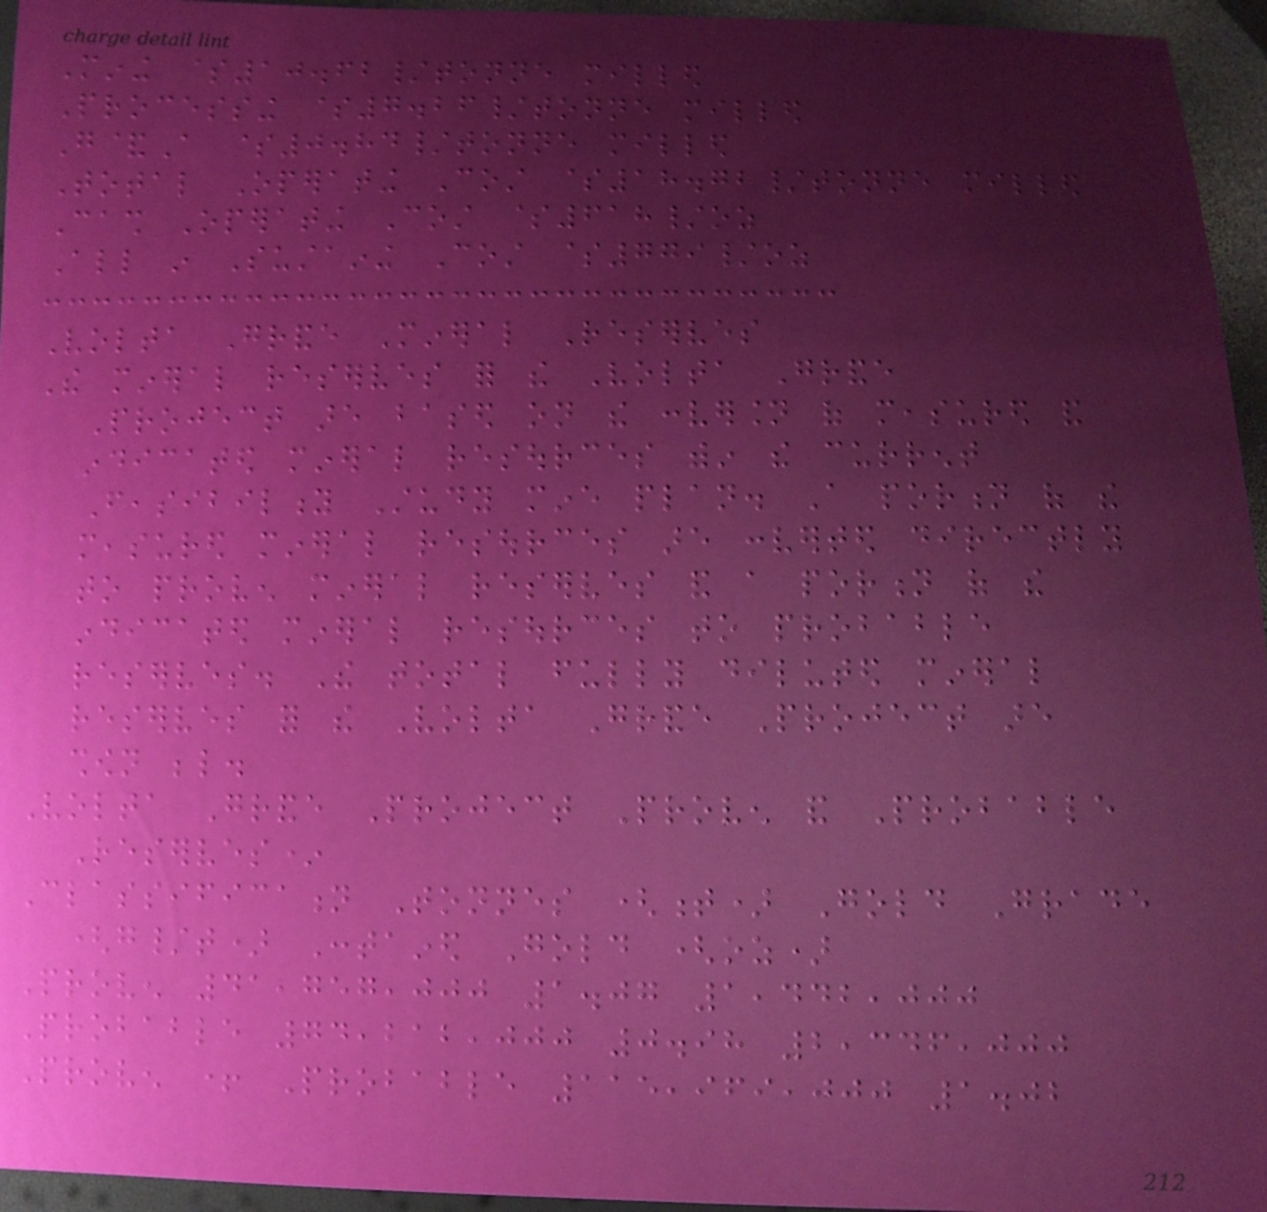Mining $10.62/tonne milled
Processing $7.26/tonne milled
G&A $0.84/tonne milled
Total Operating Cost $18.72/tonne milled
Cash Operating Cost $618/oz
All in Sustaining Cost $779/oz
Volta Grande Mineral Reserves
The mineral reserves for the Volta Grande
Project are based on the conversion of measured and
indicated mineral resources within the current
Feasibility Study mine plan. A portion of the
measured mineral resources are converted directly
to proven mineral reserves and a portion of the
indicated mineral resources to probable
reserves. The total fully diluted mineral
reserves for the Volta Grande Project are
shown below.
Volta Grande Project Proven and Probable
Reserves*
Classification Tonnes (t) Gold Grade
(g/t) Contained Gold (oz)
Proven 41,757,000 1.07 1,442,000
Probable 74,212,000 0.98 2,346,000
Proven + Probable 115,969,000 1.02
